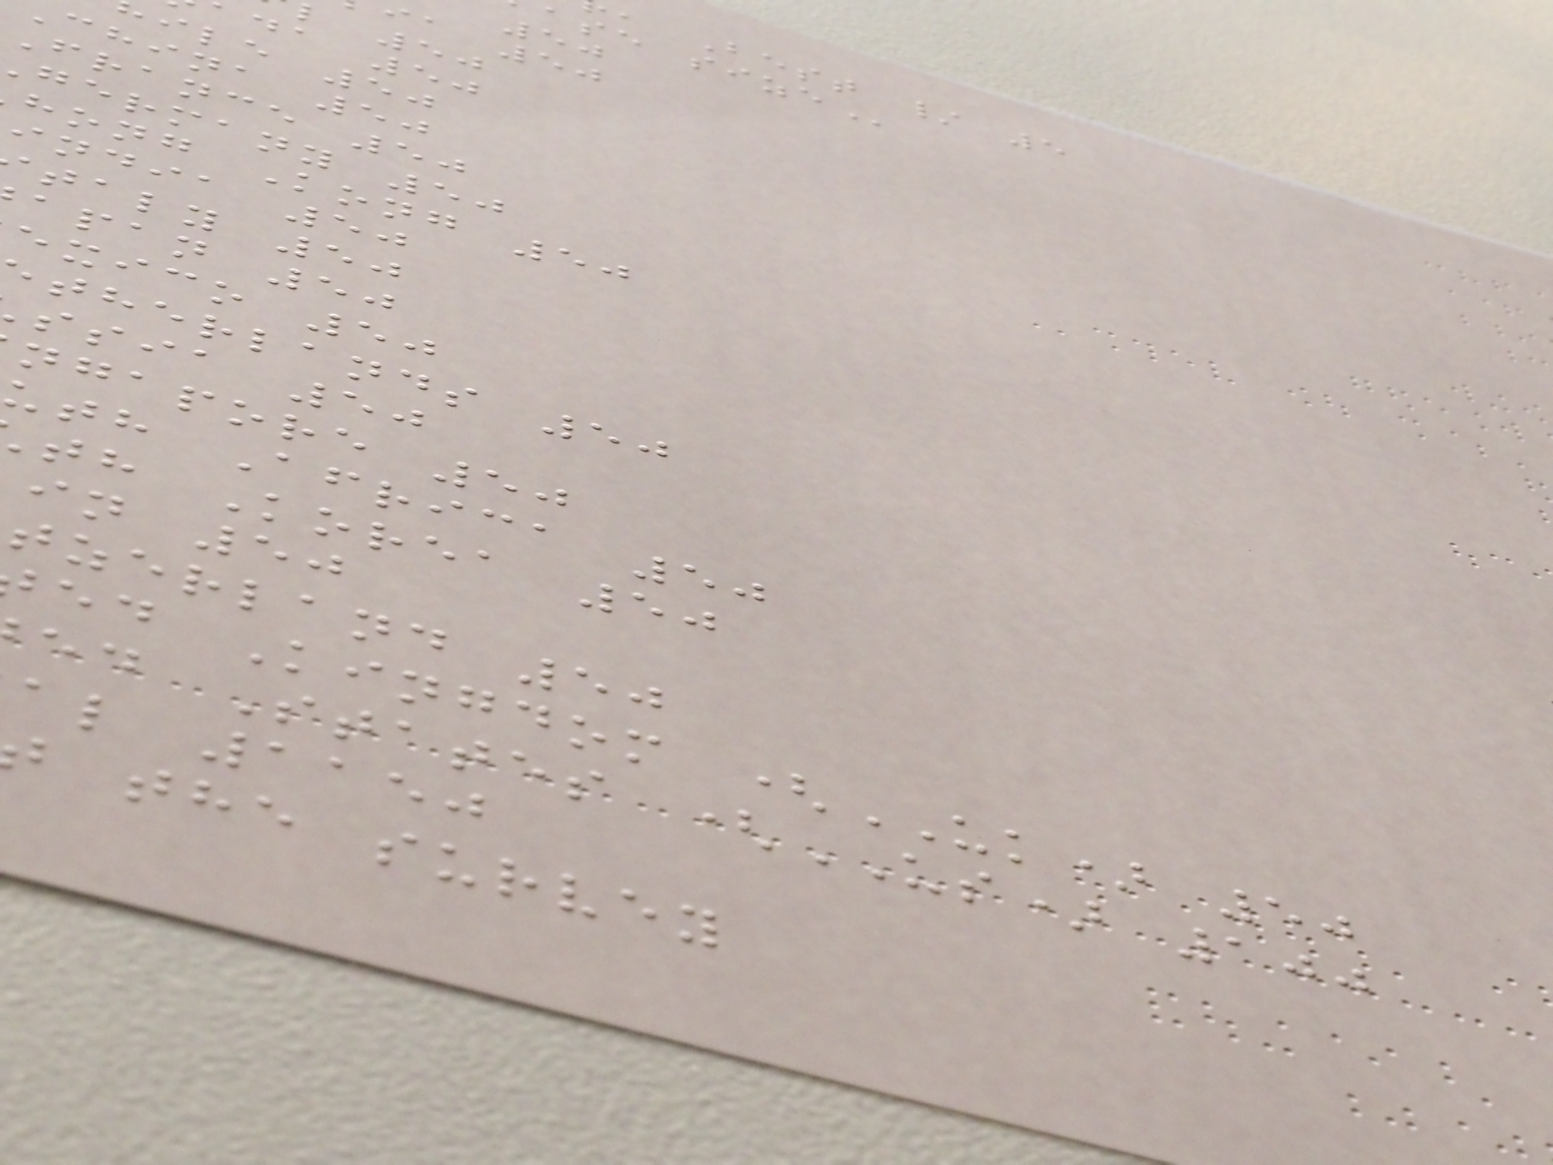, Best / 5
ia 50
da 50
ile 50
china 50
France 50
germany 50
hong Kong 50
india 50
taly 50
apan 50
exico 50
therlands 50
ssia 50
ngapore 50
uth Africa 50
th Korea 50
in 50
tzerland 50
ed Kingdom (UK) 50
ed States (US) 100
al 1150
the survey
